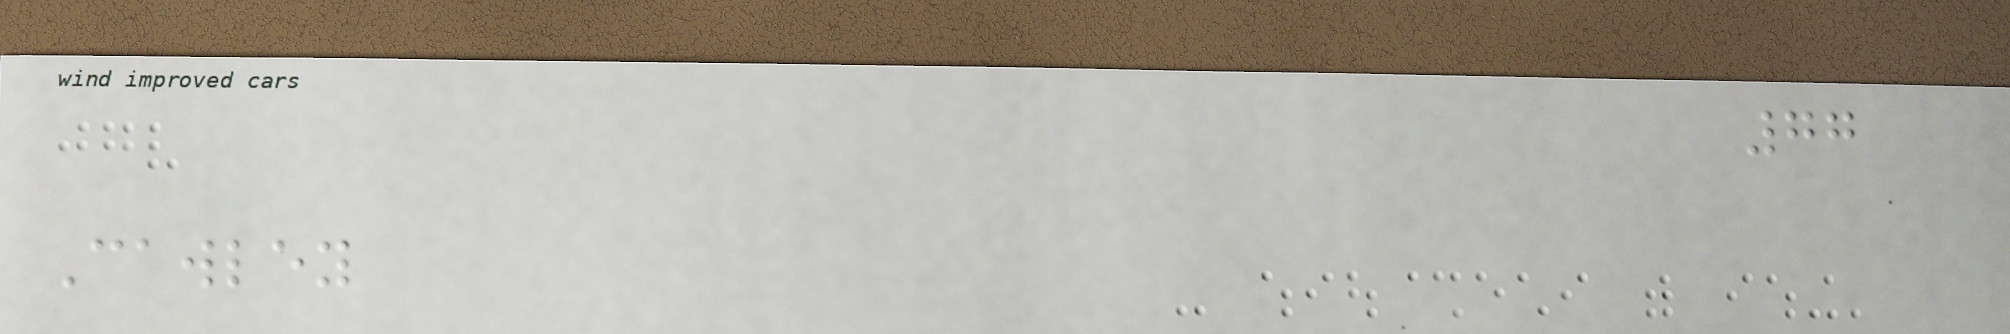77
Cawley
